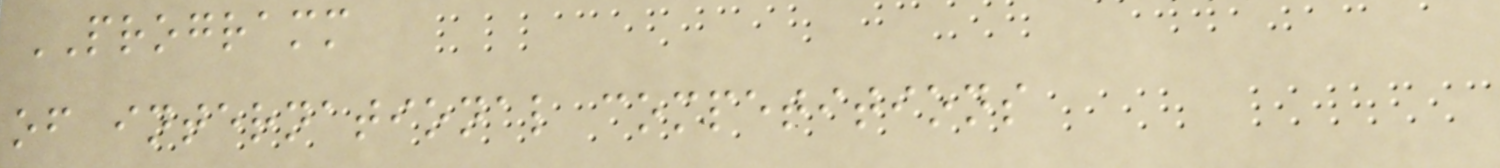PROGRAMM
of international competitions
